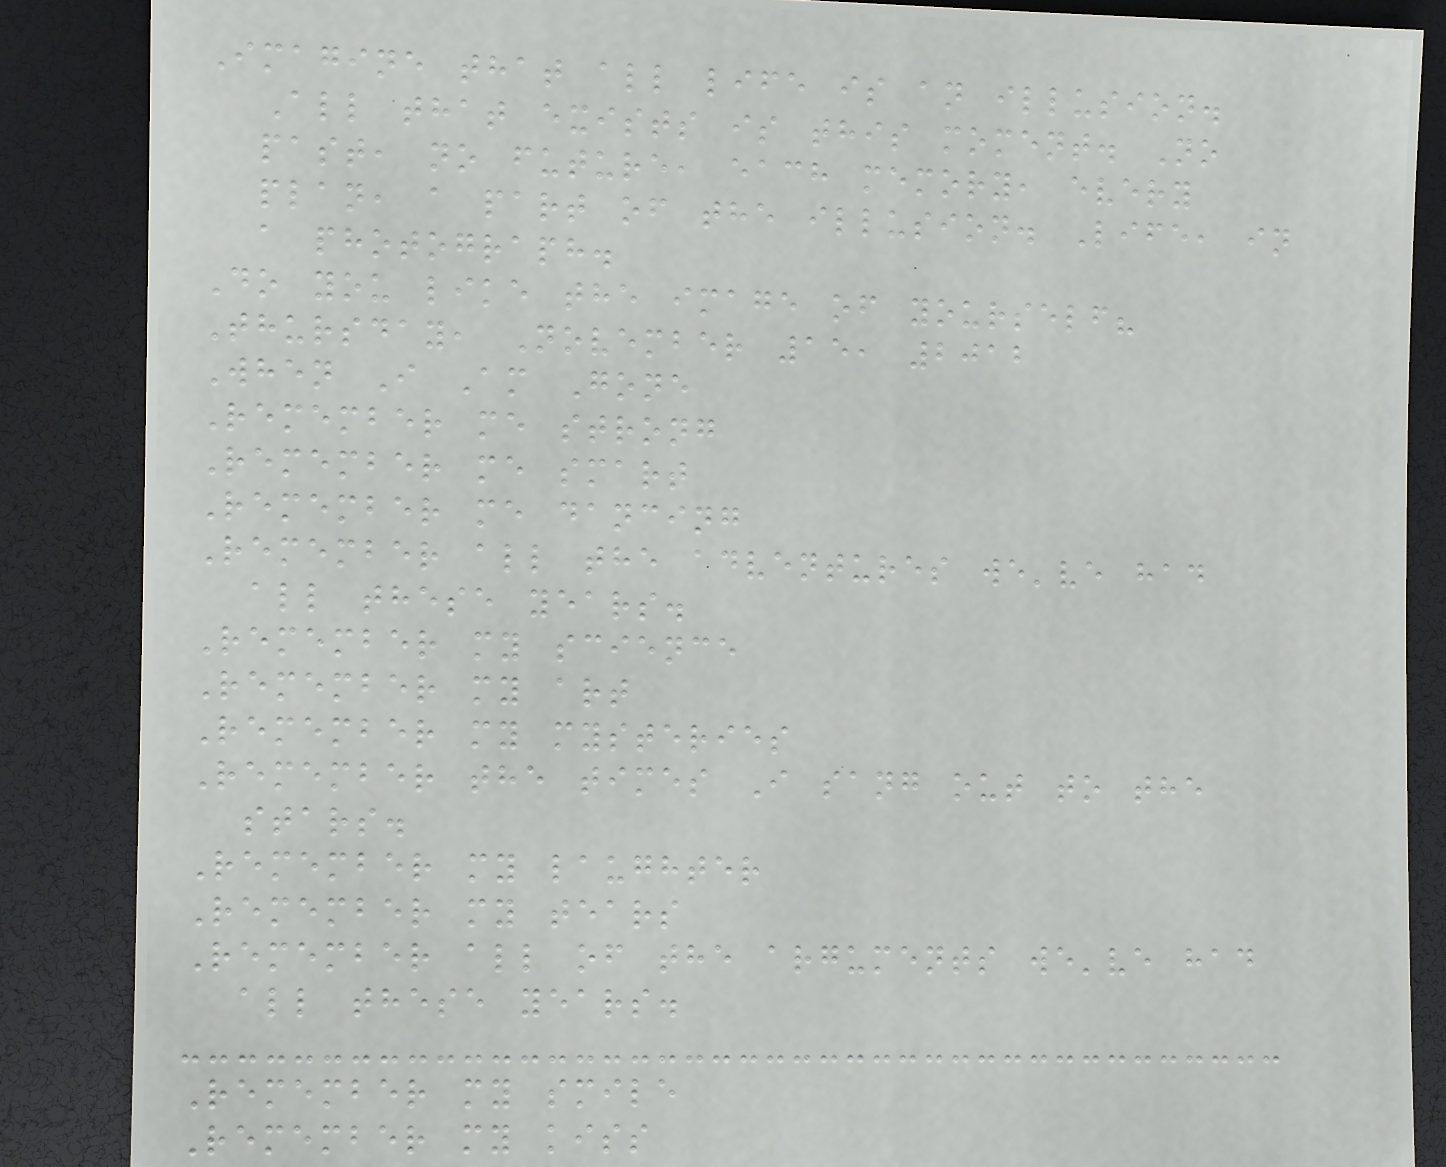Imagine that all life is an illusion.
All that exists is this moment. No
past, no future, each memory, every
plan, a part of the illusion. Life, in
a photograph.
Do you like the image of yourself?
Thursday, November 15, 2012
When I Am Gone
Remember me strong
Remember me smart
Remember me dancing
Remember all the adventures we've had
all these years.
Remember my science
Remember my art
Remember my mysteries
Remember the times I sang out to the
stars.
Remember my laughter
Remember my tears
Remember all of the arguments we've had
all these years.
Remember my smile
Remember my kiss
